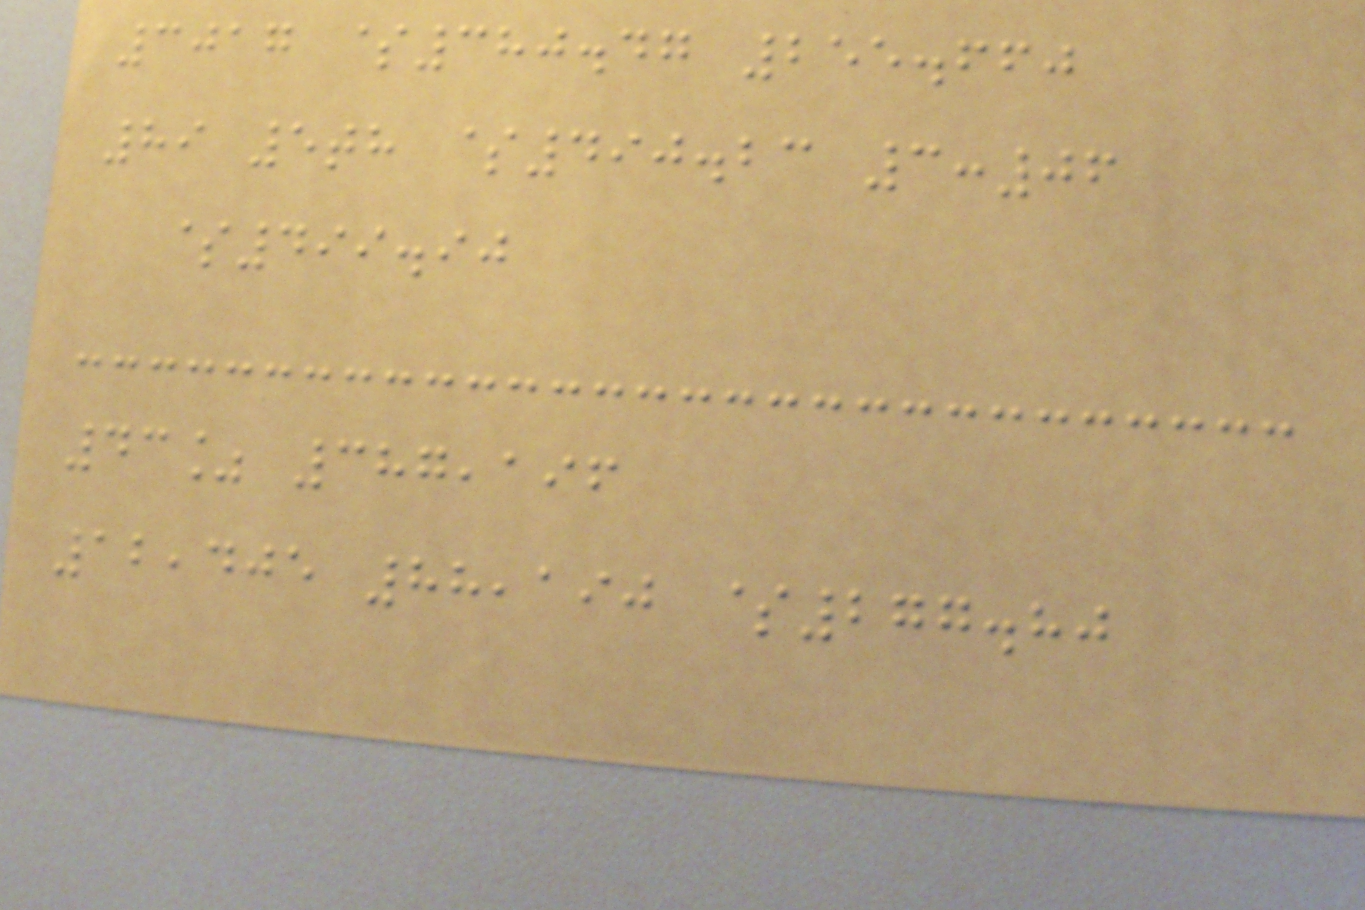3017 $380.47 255.660
89 5th $490.23 3:06
$499.90
43% 387,196
12,405 88,190 $277.80
